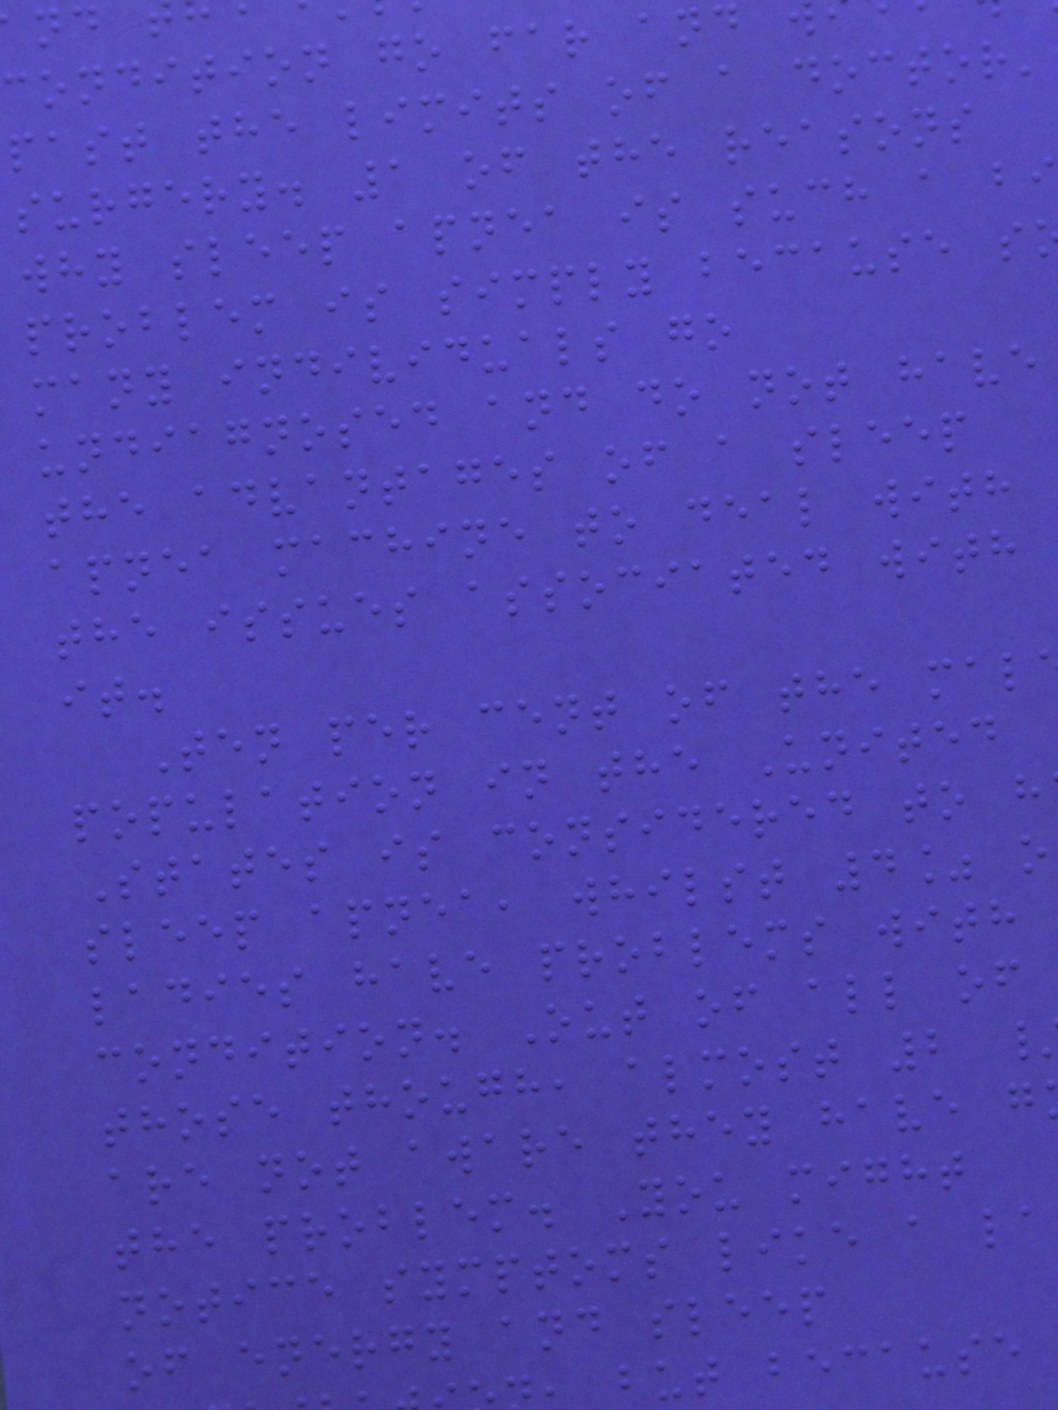condition go far and
past the limits of a doctor'
surgery. 1 of the reasons
why sleep apnea is such a bi
problem is simply because s
many individuals go
undiagnosed and do not have
the advantages of a sleep
apnea machine to deal with
the issues associated with
it.
Ten per cent of the mal
population in the United
States is considered to h
sleep apnea, whilst 4% o
ladies have problems with
condition. Out of all of
those though, almost 2
are not aware they have g
the problem. You might
notice symptoms like a la
of energy and sleep
but because
